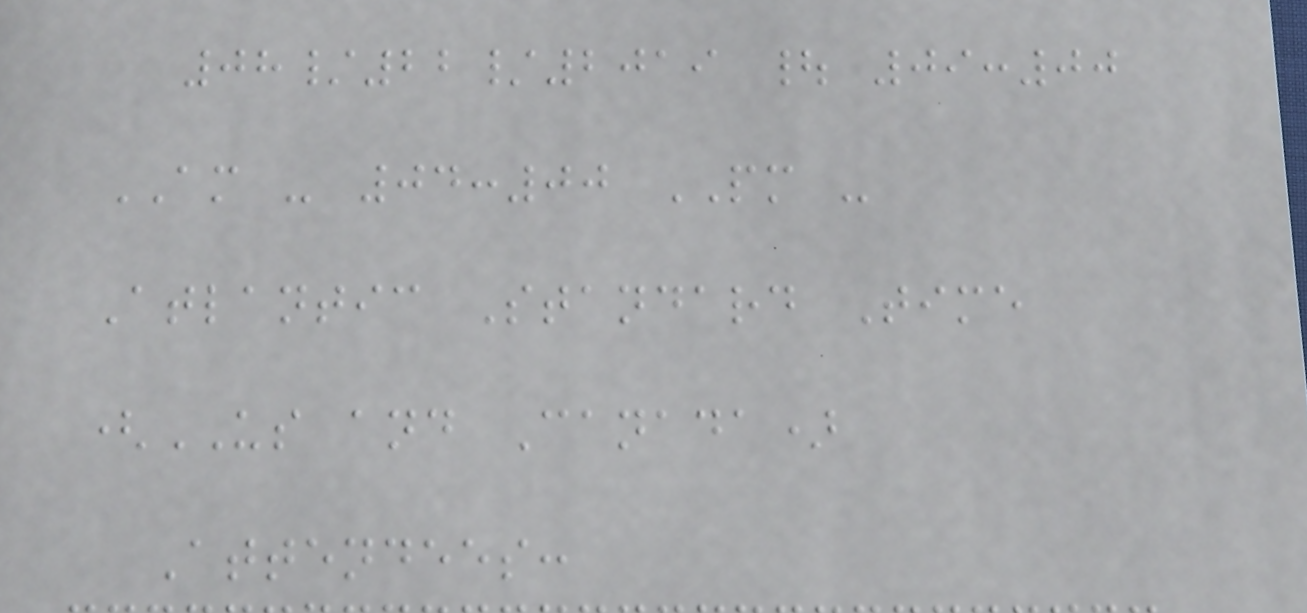08/22/2019 | 09:00
AM - 04:00 PM -
Atlantic Standard Time
(US and Canada)
Attendees:
